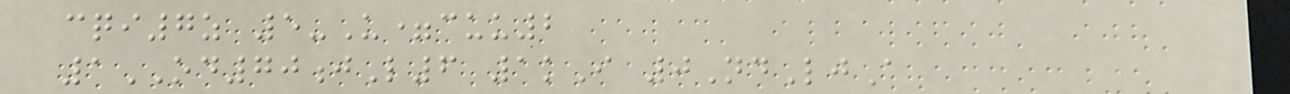cqi7z 5-U=cuu2
1OD70jL6 1kI 0NdLjA
